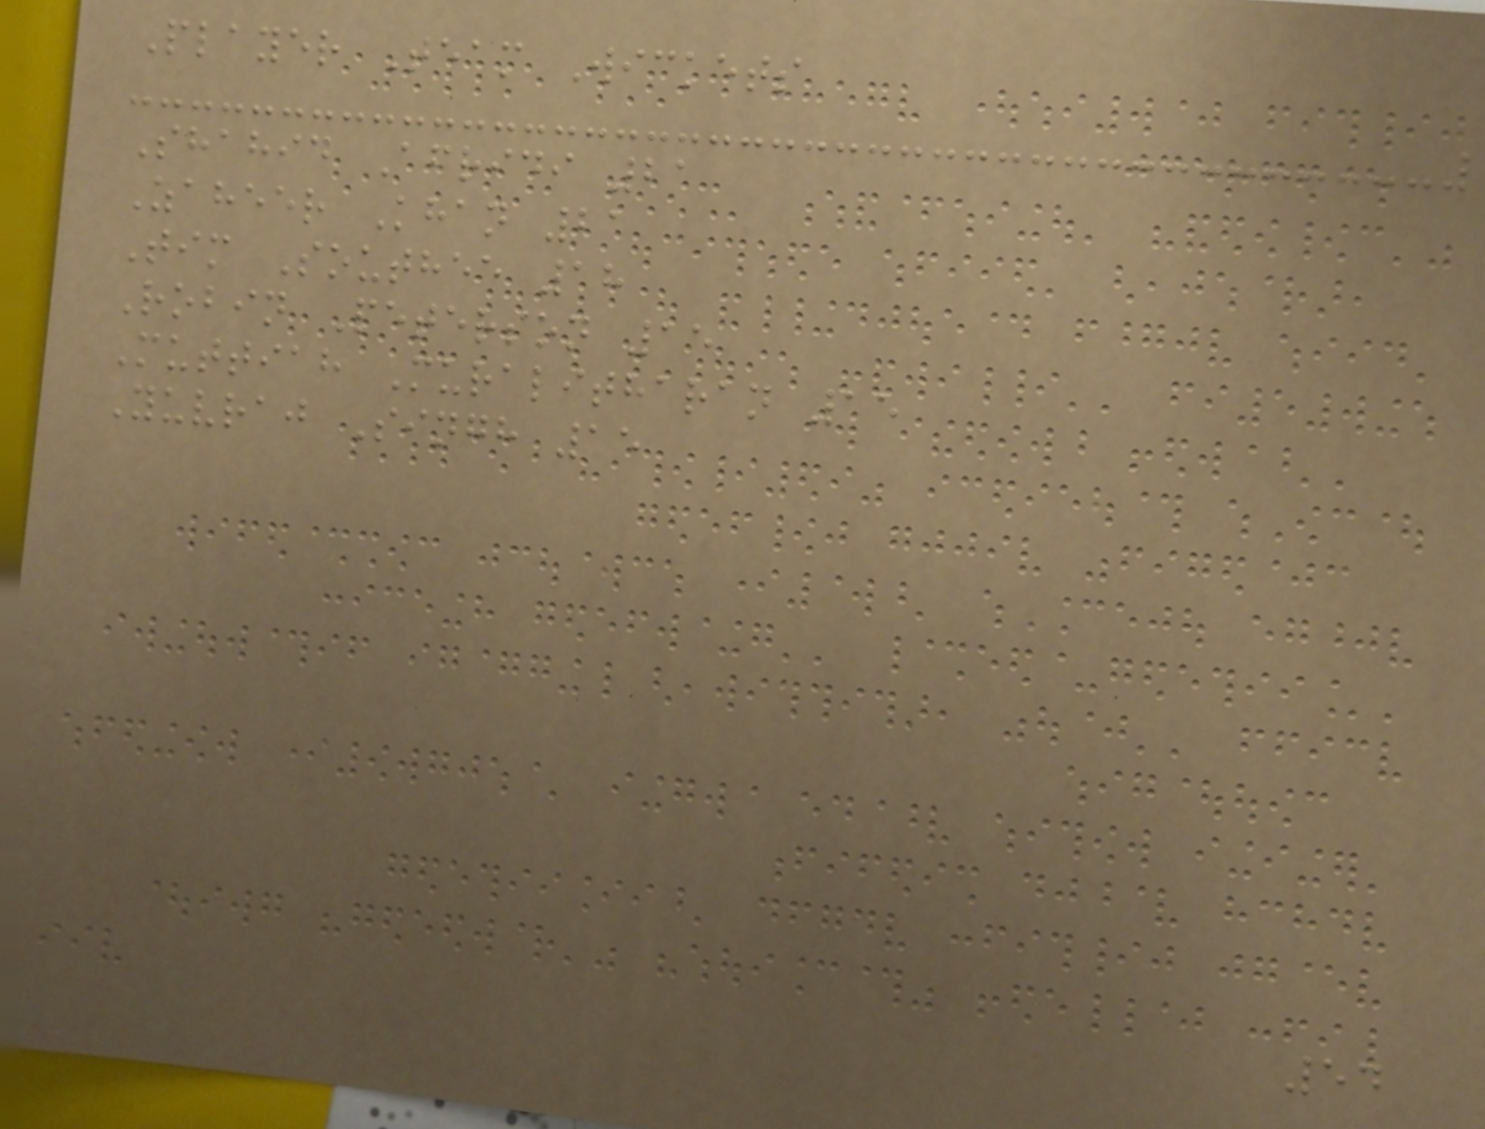Player Team Wickets
Shahid Afridi 21
Zaheer Khan 21
Tim Southee 18
Robin Peterson 15
Muttiah Muralitharan 15
Yuvraj Singh 15
54
